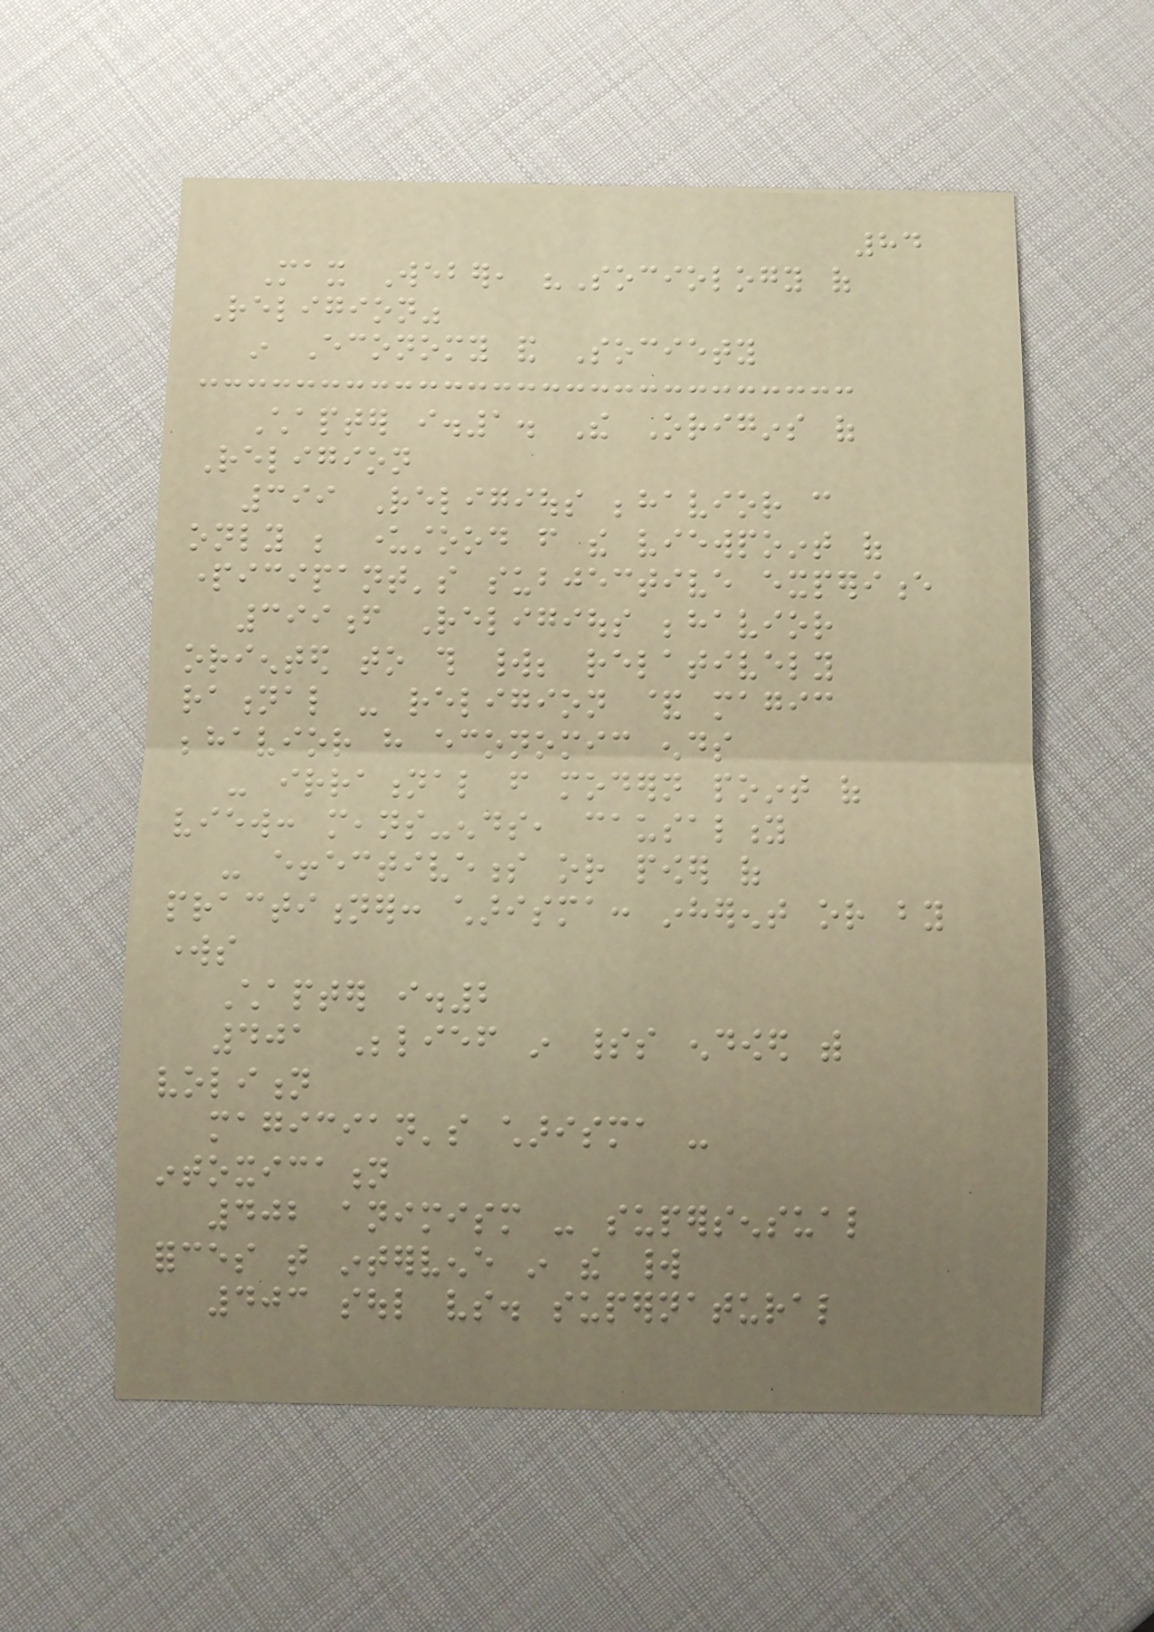84
Max Weber, "Sociology of
Religion"
in Economy and Society
Chapter i.1. The Origins of
Religion
399 Religious behavior can
only be understood from the viewpoint of
participant's subjective experience
399f Religious behavior
oriented to this world; relatively
rational - religion & magic
behavior have economic ends
- irrational from modern point of
view: means-ends, causality
- effectiveness or power of
practitioner: charisma: inherent or by
works
Chapter i.2
401 Belief in spirits endowed with
volition
magician's charisma -
intoxication
402 animism - supersensual
forces that intervene in the world
403 soul vs. supernatural
